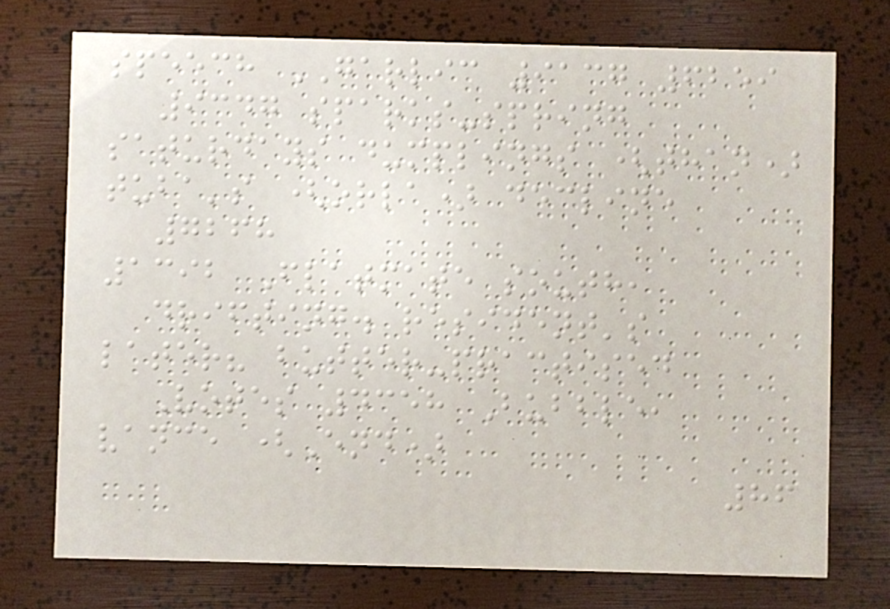speech GARLIC 9137 6259
9347 sparks-spring
saturdays dumplings (than)
tuba's (orla) decline
7268
1392 Flatmate south,
drifting. resident's
later? butter-practised
Votes 4358 Bubble,
vance (End)
86
